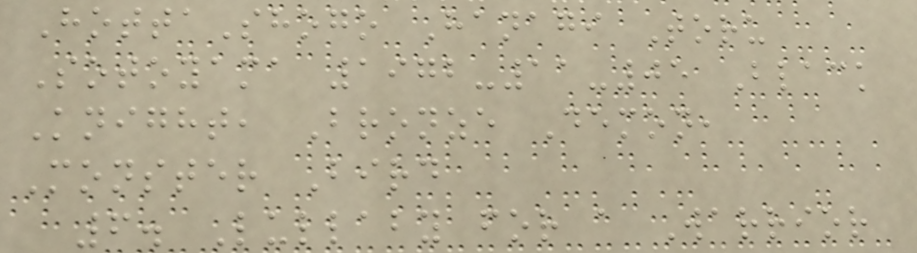HottaShogo Hanagi Toru
Sotoyama 1972-11-05 Black
Knight, Bronze Demon,
Monster Bird
6. Lullaby for a Warrior
